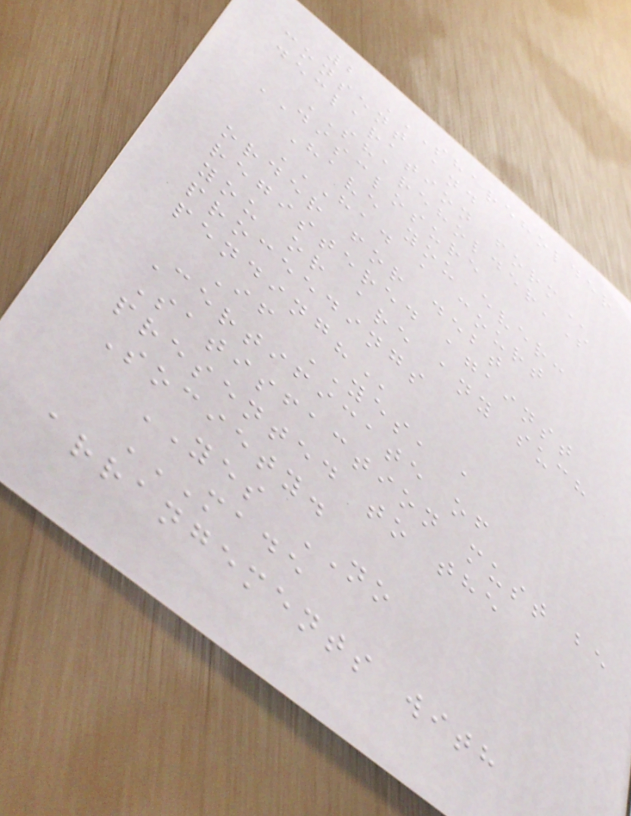2 SHAREHOLDER
CONSENT AND
DECLARATION FORM
SHAREHOLDER'S
DISCLOSURE
Have you ever:
HAD A COURT
ORDER FOR DEBT
REGISTERED AGAINST
YOU OR ARE ANY SUCH
PROCEEDINGS
PENDING?
If YES, a
Certificate of
Satisfaction must be
presented to the
Society.
YES NO
MADE
ARRANGEMENTS WITH
